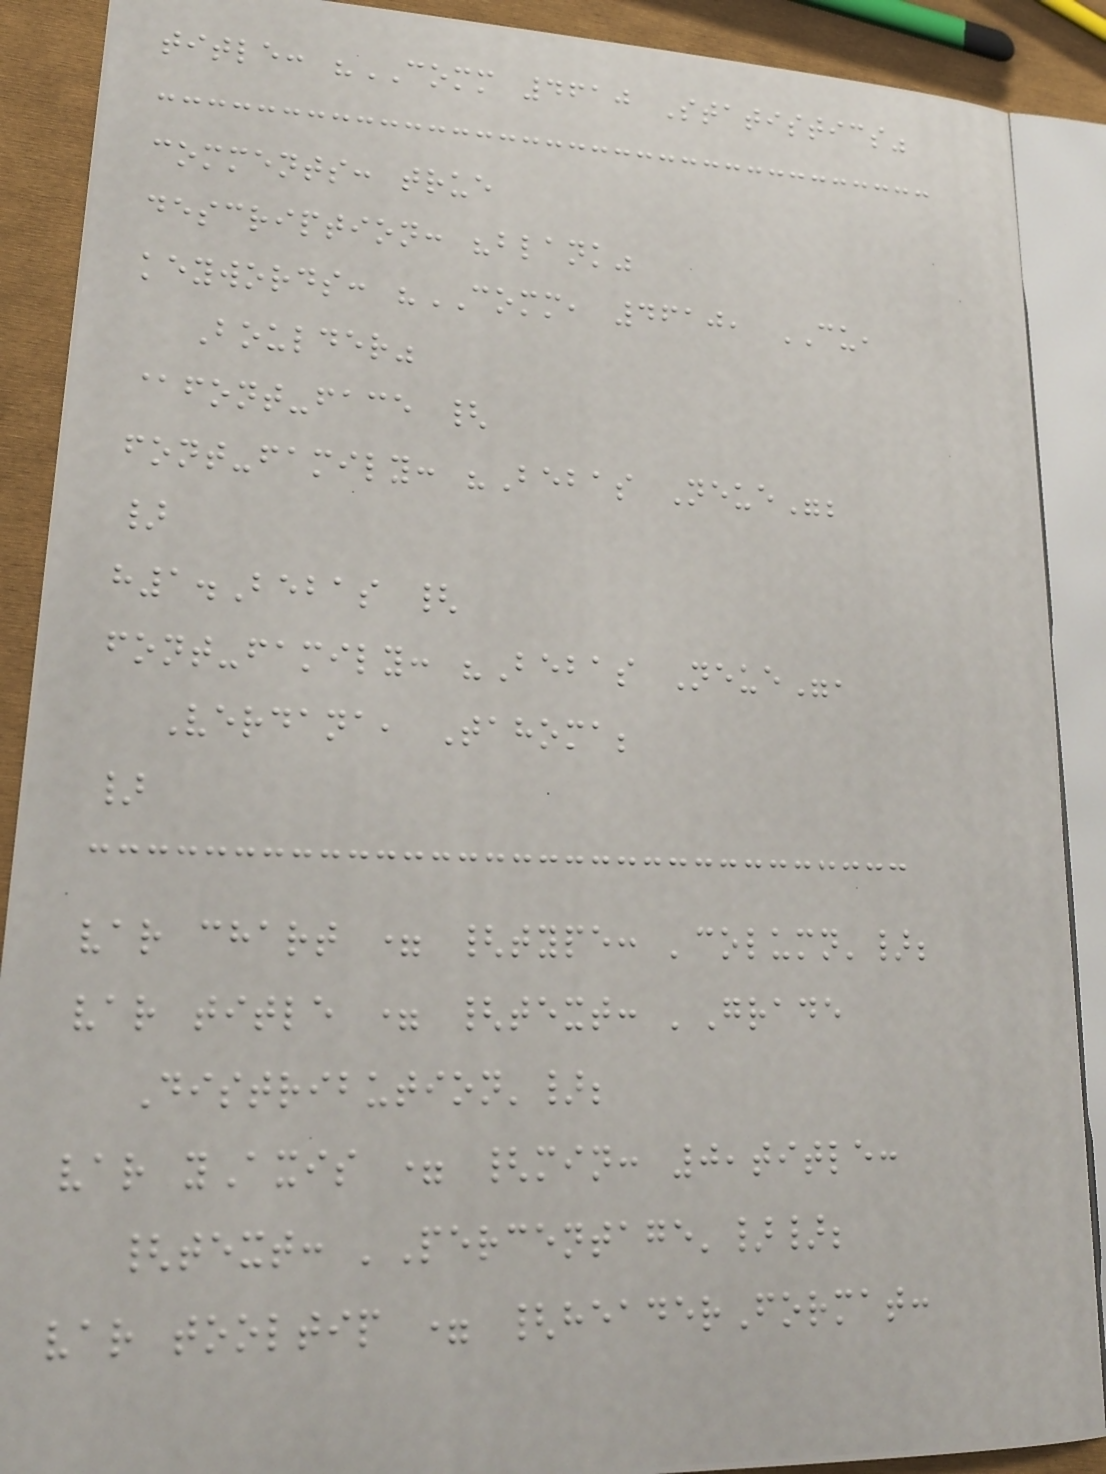title: "COMM 4610 Statistics"
comments: true
description: "blank"
keywords: "COMM, 4610, CU,
Boulder"
@font-face {
font-family: "Bebas Neue";
}
h1.Bebas {
font-family: "Bebas Neue",
Verdana, Tahoma;
}
var chart = {type: 'column'};
var title = {text: 'Grade
Distribution'};
var yAxis = {min: 0,title:
{text: 'Percentage'}};
var tooltip = {headerFormat:
